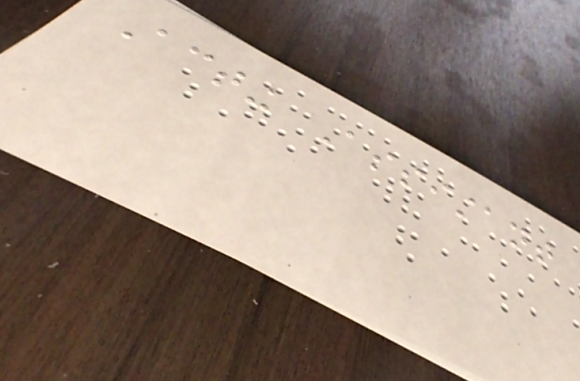Acting Assistant
